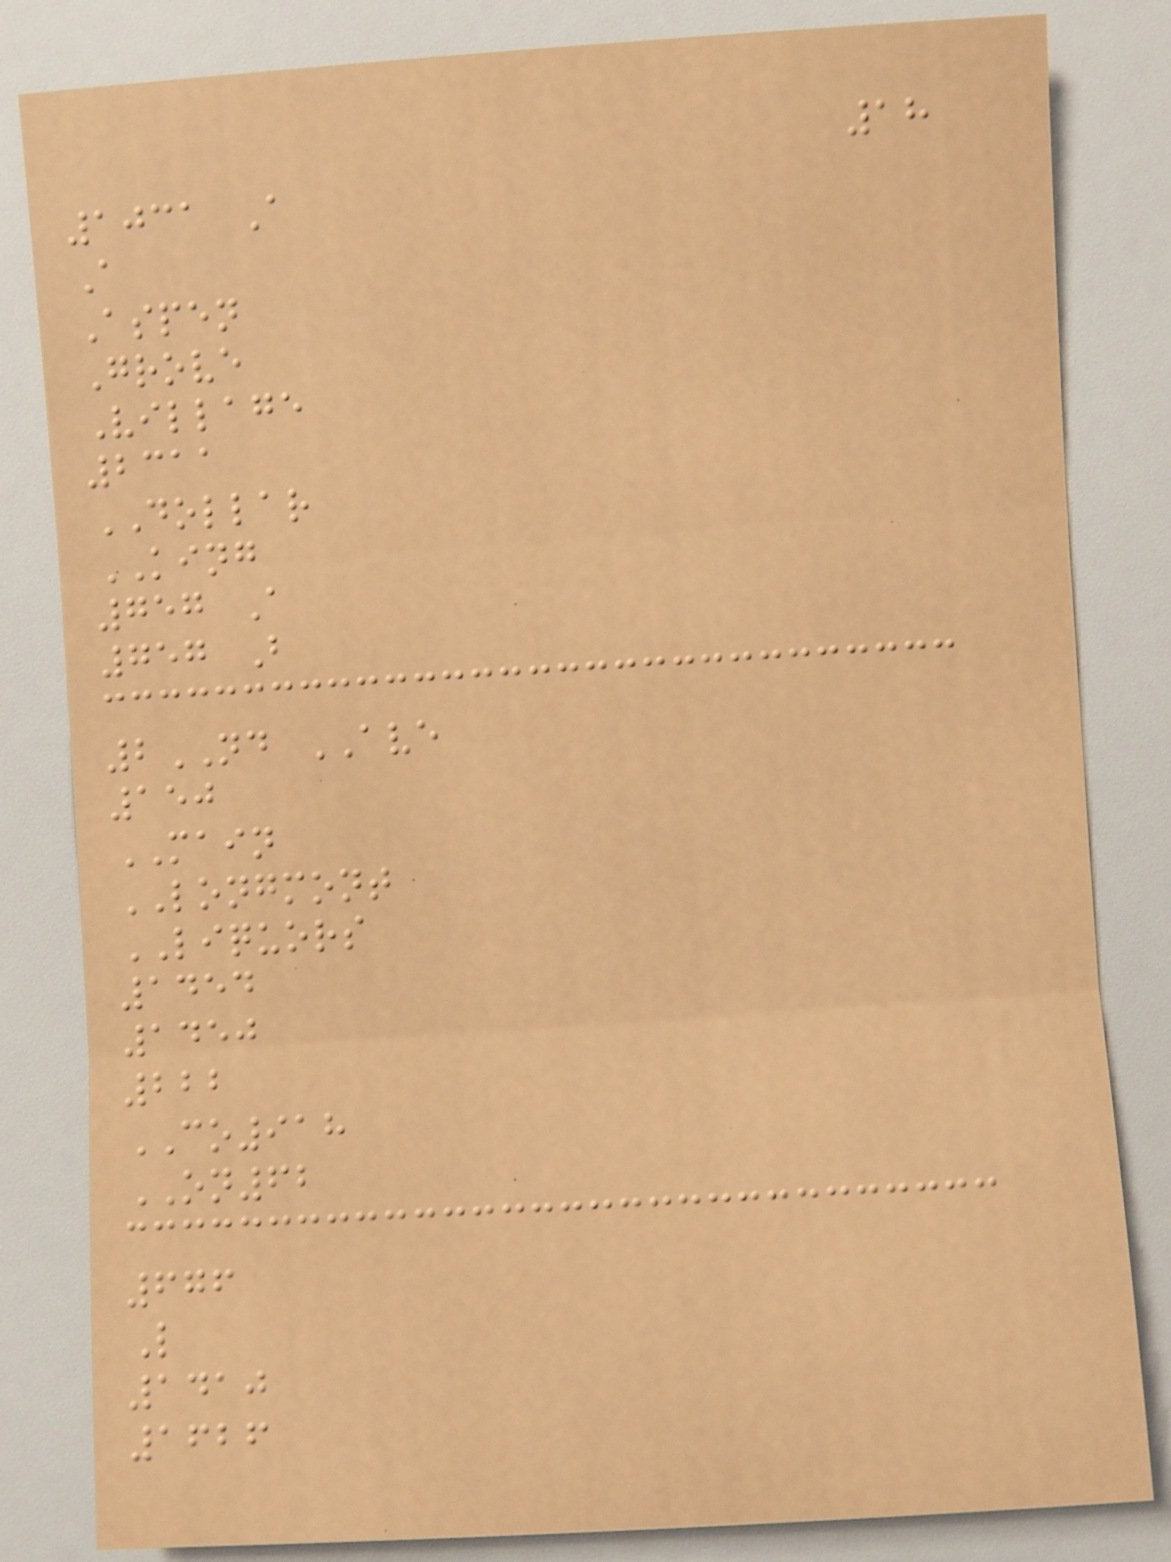18
1031 A
A
Aspen
Grove
Village
2311
DOLLAR
KING
757 A
757 B
2ND AVE
150
MAIN
LONGMONT
LIQUORS
1454
1450
222
CO918
ON62
676
L
1410
1626
